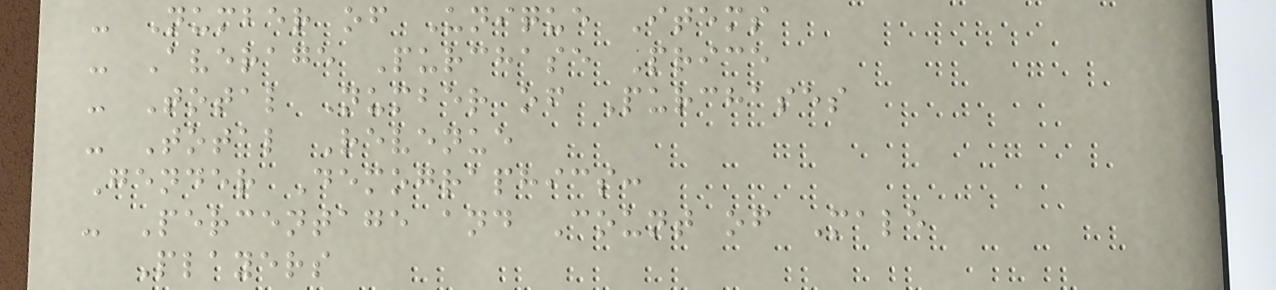- Number of Unique Items
- Average Purchase Price
- Total Number of Purchases
- Total Revenue
Gender Demographics:
- Percentage and Count of Male
Players
